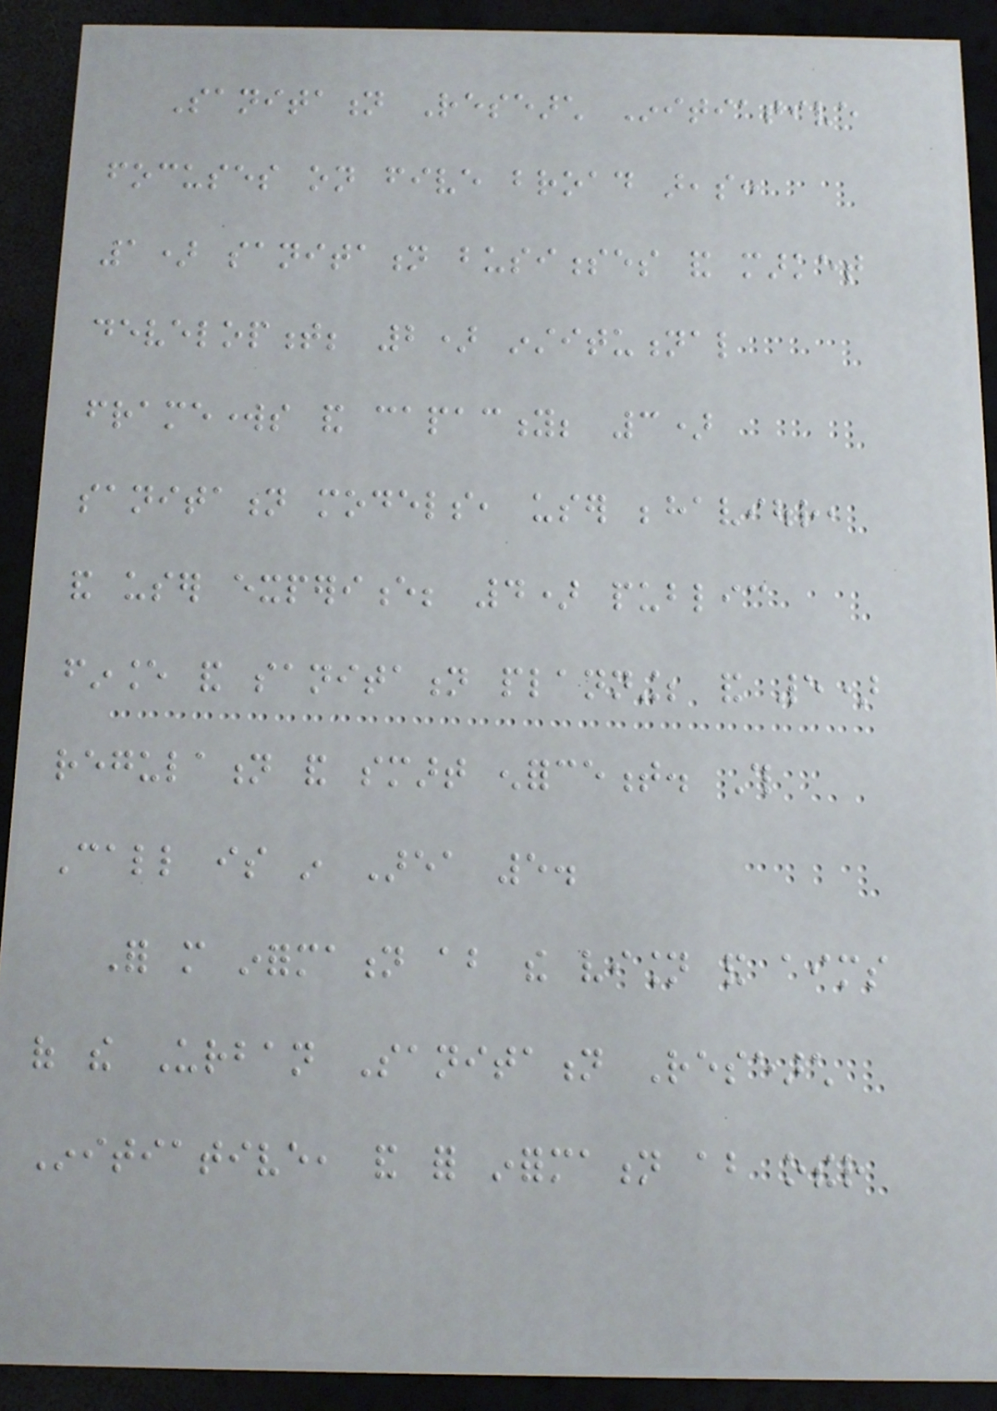Sanitation Research Initiative
focuses on five broad areas:
1) sanitation businesses and market
development; 2) institutional
frameworks and capacity; 3)
sanitation models, user behaviour,
and user experience; 4) public
finance and sanitation planning; and 5)
regulation and smart enforcement. This
Call is in Area 5.
For more information about the vision and aims
of the Urban Sanitation Research
Initiative, and for information about other
